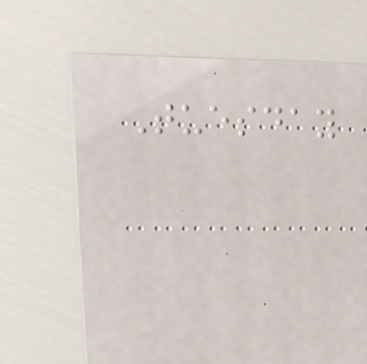Tuesday
